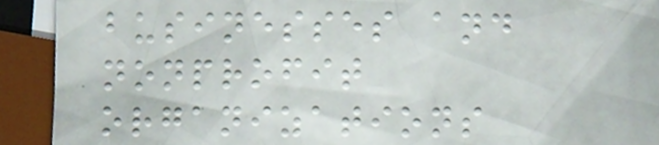businesses and
nonprofit
organizations
